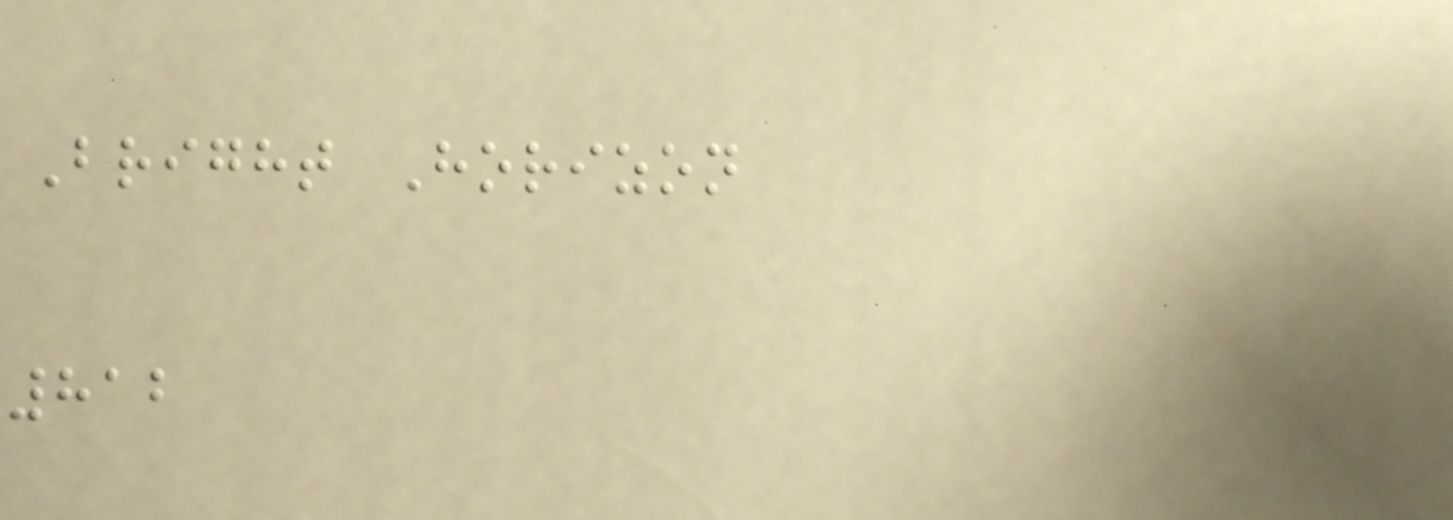Bright Horizon
812
